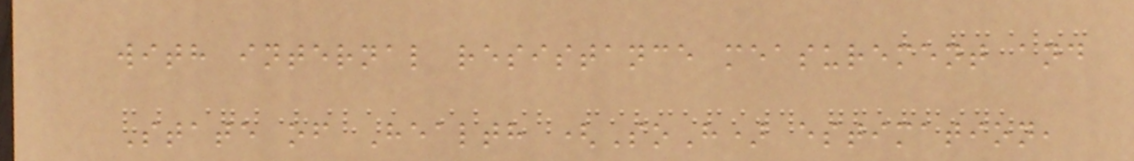with internal resistance measurement and
State of Health (SoH) estimation,
